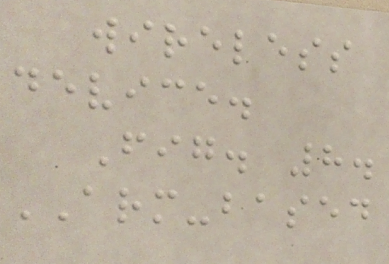wireless
device.
Fig. 8.
ARM-based
